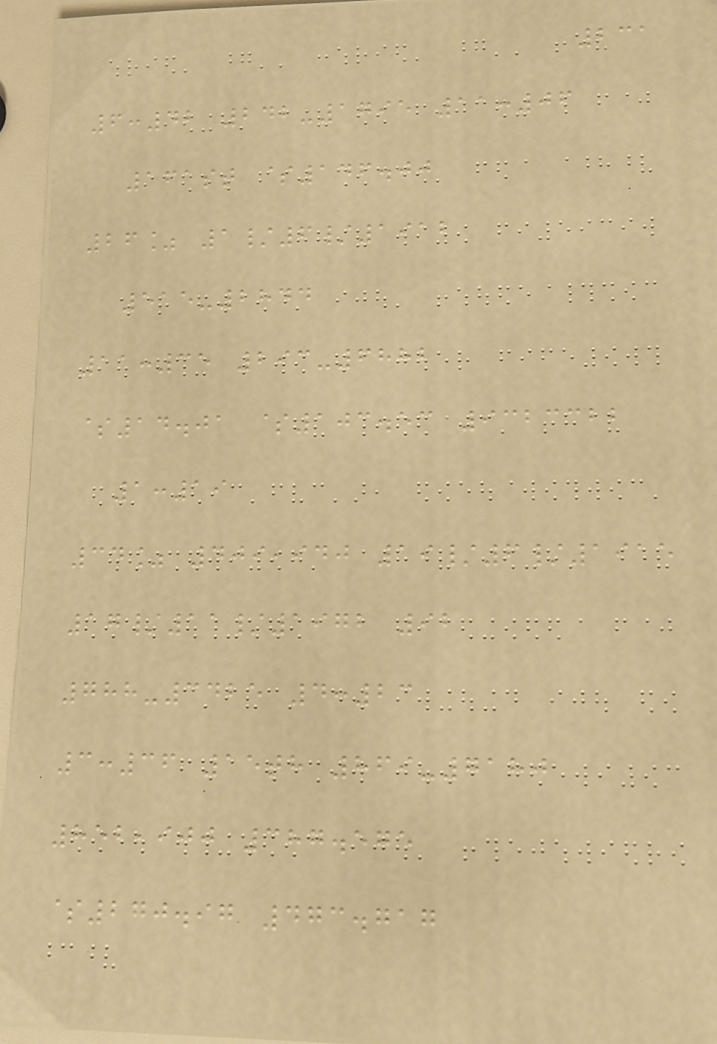231
6:42 242-1795 11:06
161st $146.00
26% 1/6/1912
515-2844
11:35 293-6882
$14.01 $103.53 9323322
1:19
34% 409,940 19/6/1915
17/11/1972 92
788-3425 4:23
3:36 15th 869-7180
852,900 387.575
$270.97 473.717
